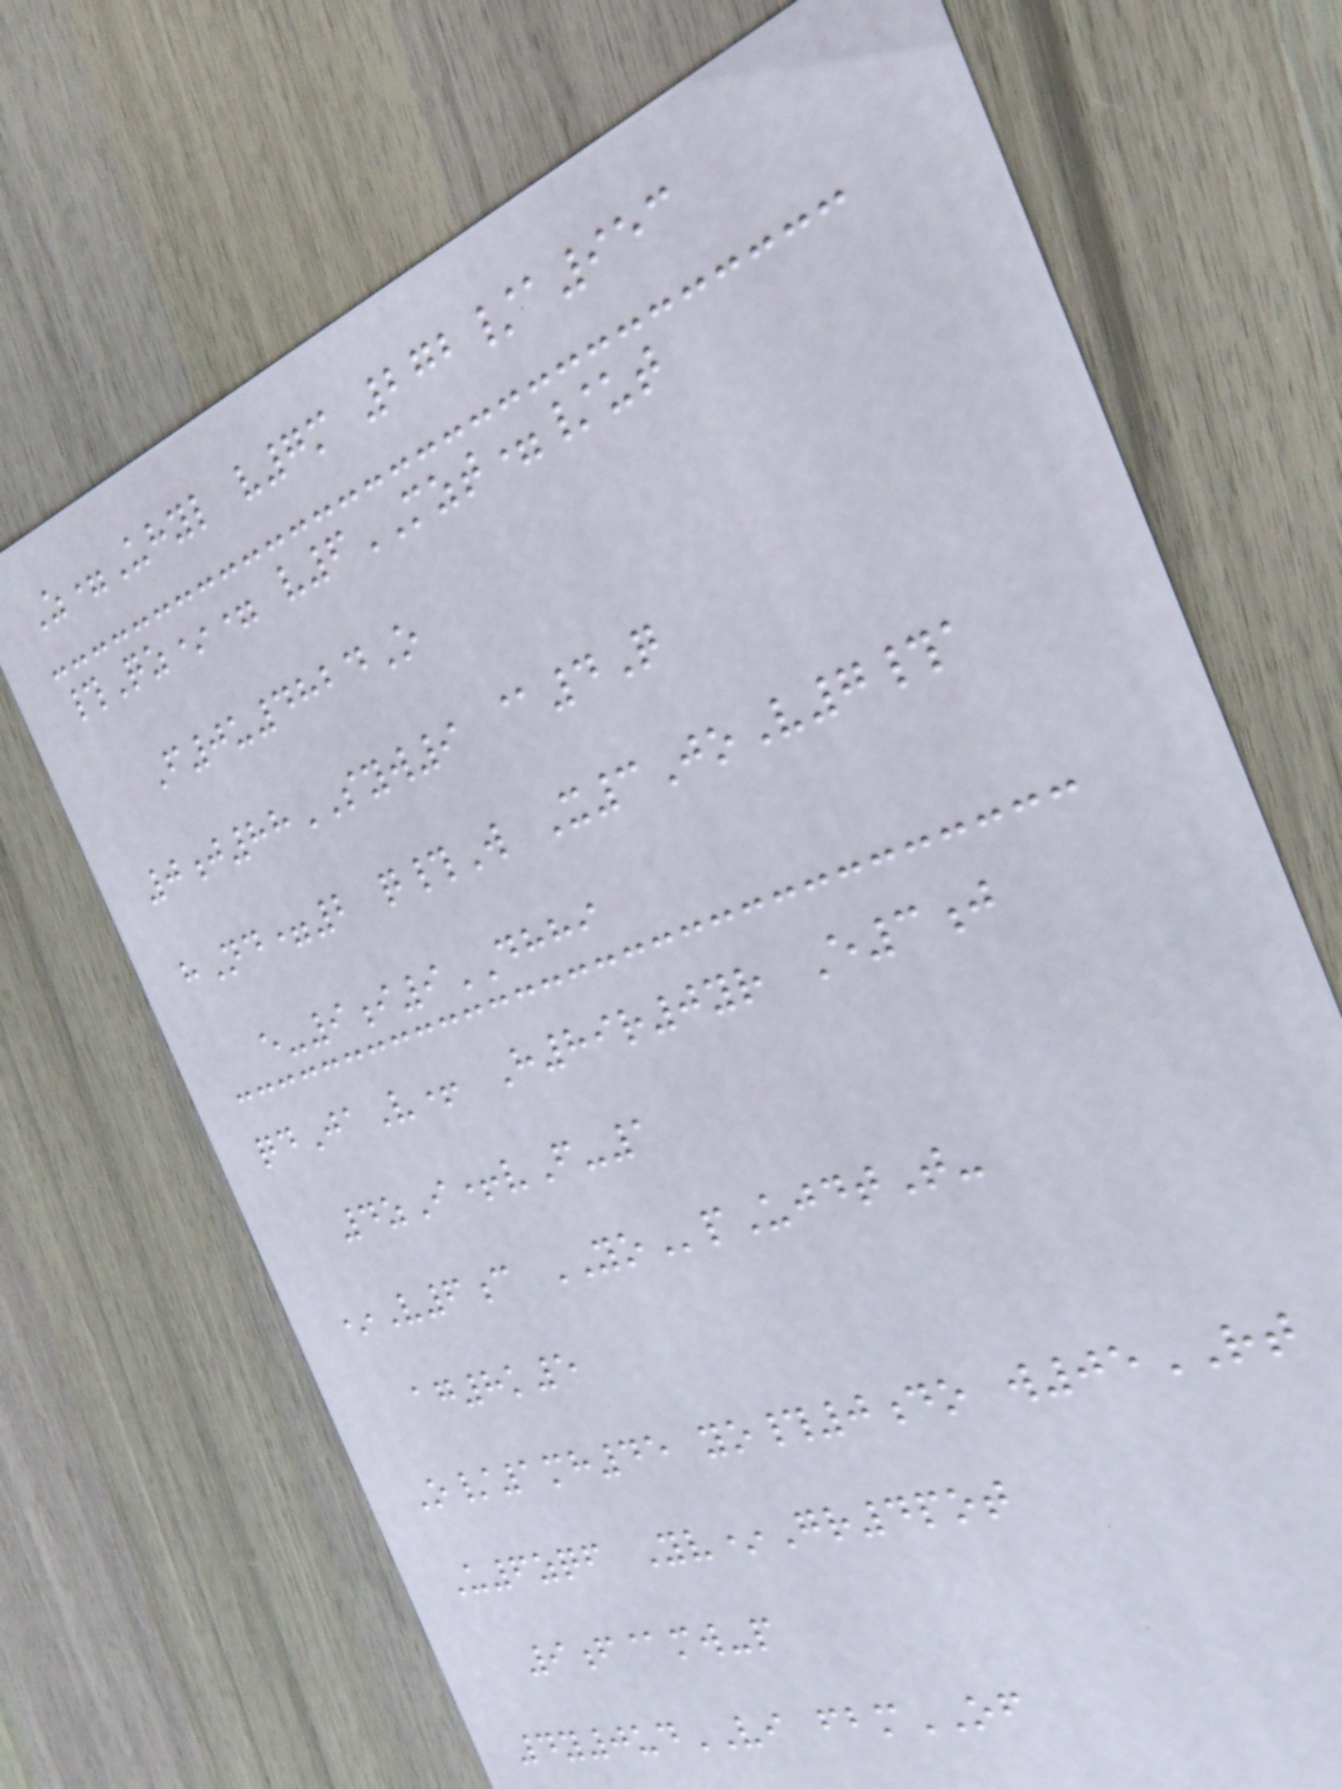Z=Uhyl v7m 272/a953
#Qz*= v6MZT=/ut
F0u4824O
0j88SYW9 @4Q
hNd=2 q#W X3JoV7#a
e-9i9DHHI
qdJaV+ H89r0yr E3j
4zI+vF-1
*V6c YOpUjdtT-
ag8k5
O/1mh45 yo#0do w05RT
U6zqf Yv*Gr4pot
9f@mw-p
4y0udVI fbmOF
